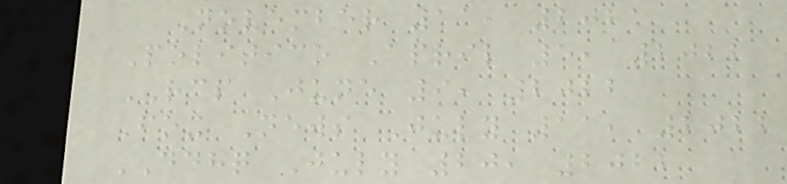November 11, 2021
Politico April 5, 2022
RCP June 9, 2022
Fox News July 11, 2022
DDHQ July 20, 2022
